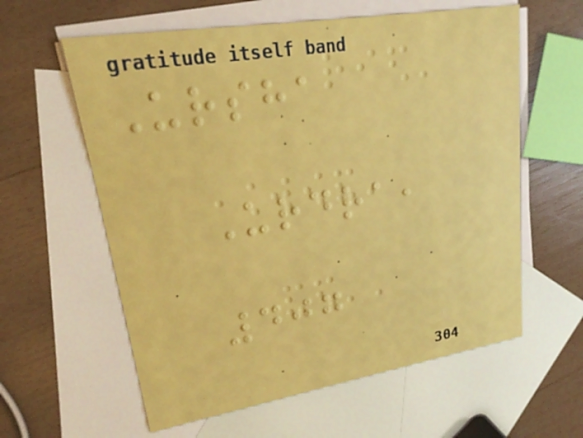Ursha
Urdra,
407
